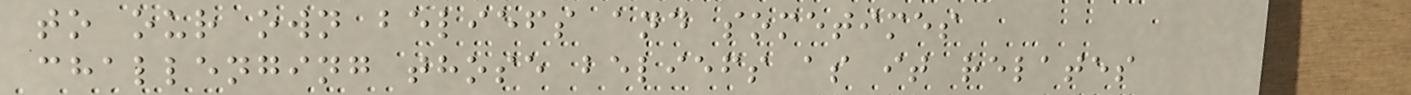to our own beliefs and sometimes
challenging those beliefs as it relates
